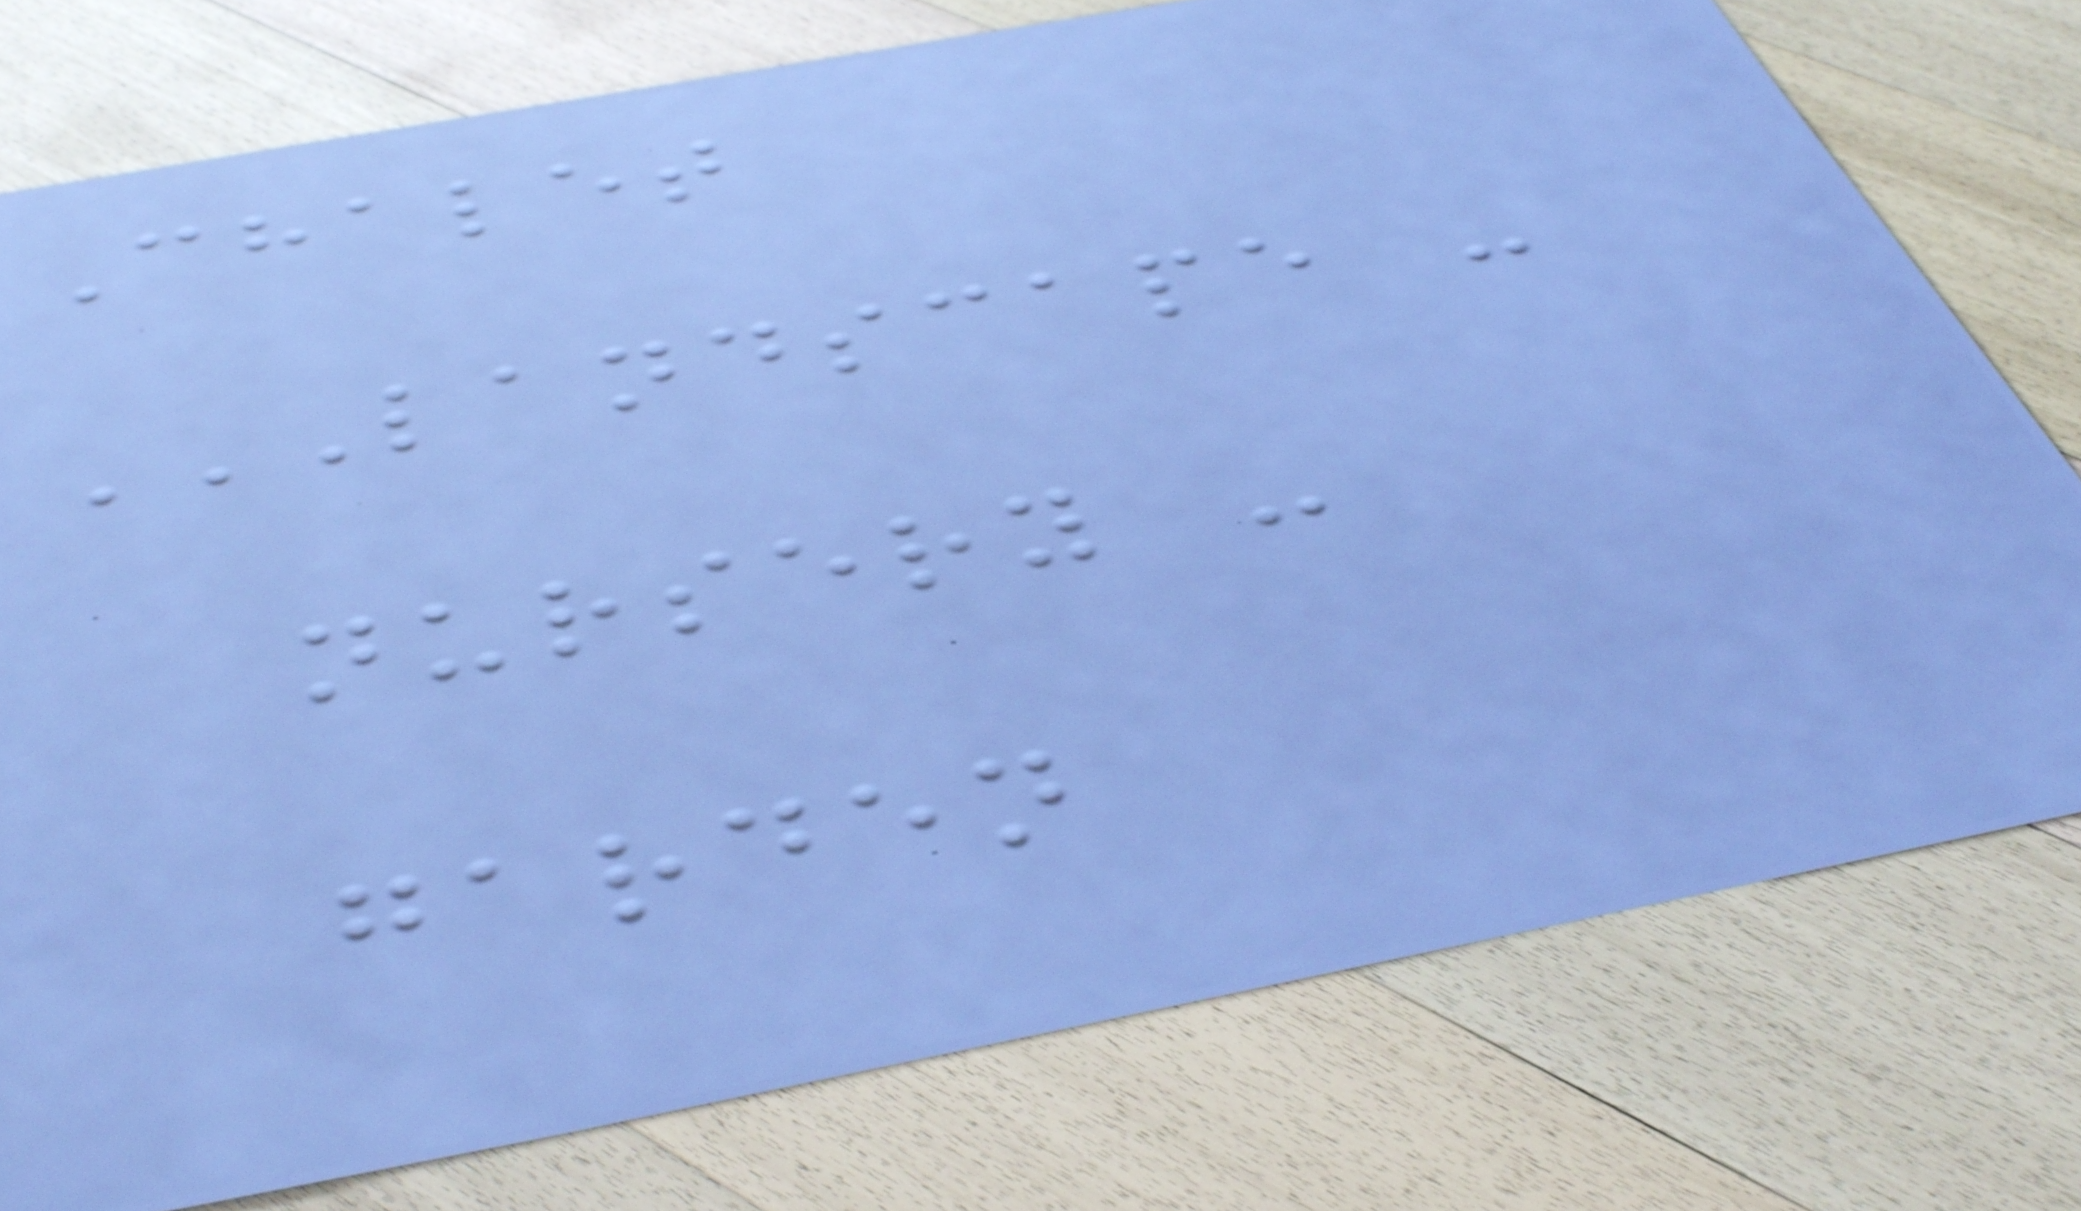Chalet
LANDSCAPE -
NURSERY -
GARDEN
